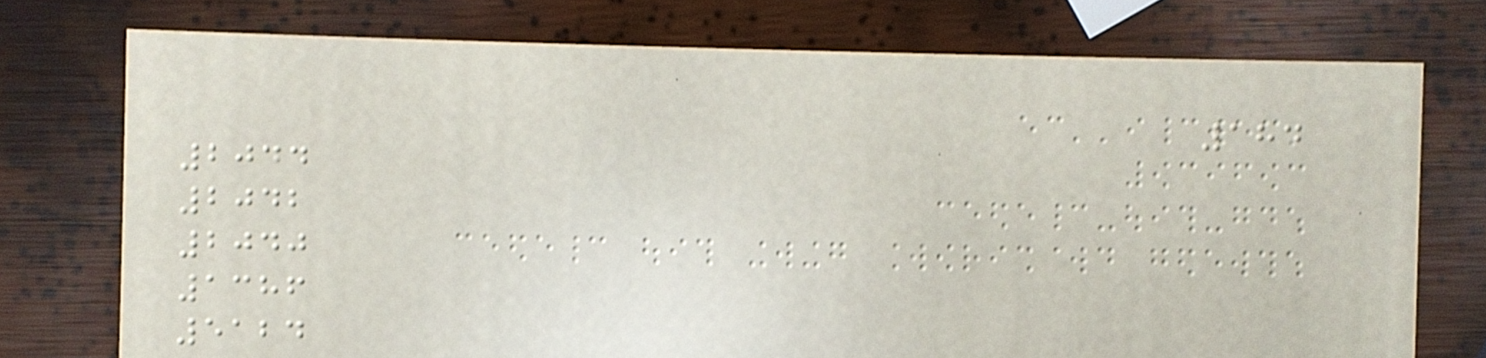184
2044
2042
2040
1386
5124
